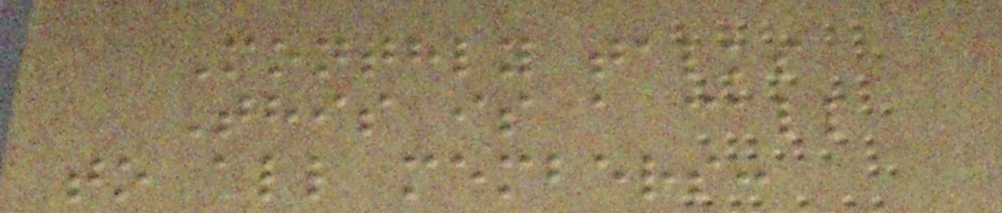Monthly talks
This is a call
to all members:
